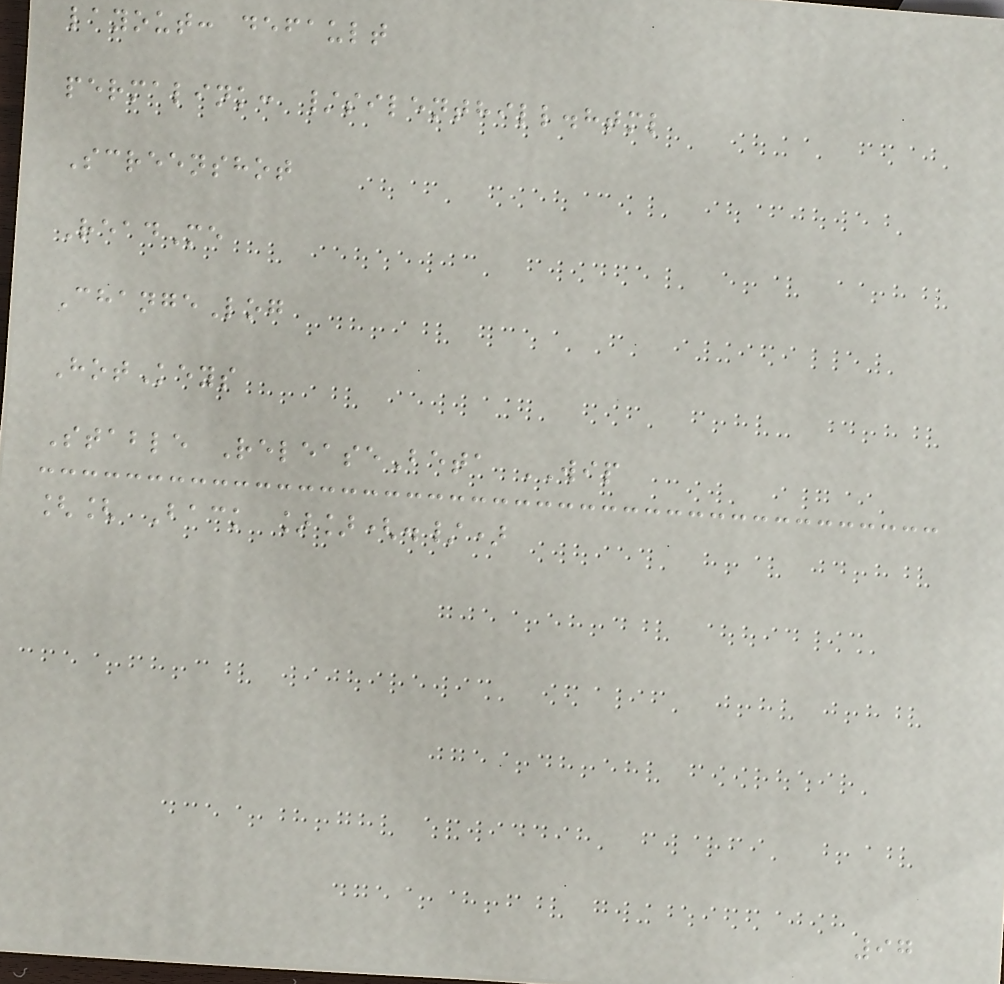layout: default
permalink: /silenthill.html
Screenshot
ReadMe
ChangeLog
HotKeys
Stable ReleaseBeta WIP
[[ Back ]](./)
97
